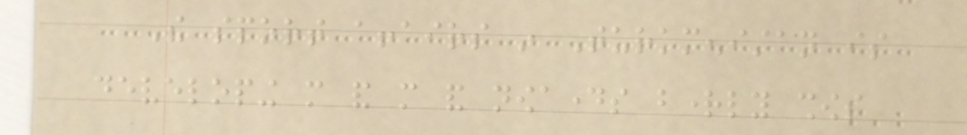The sport affairs in Turkmenistan is
developing more and more and nowadays brightly shows
